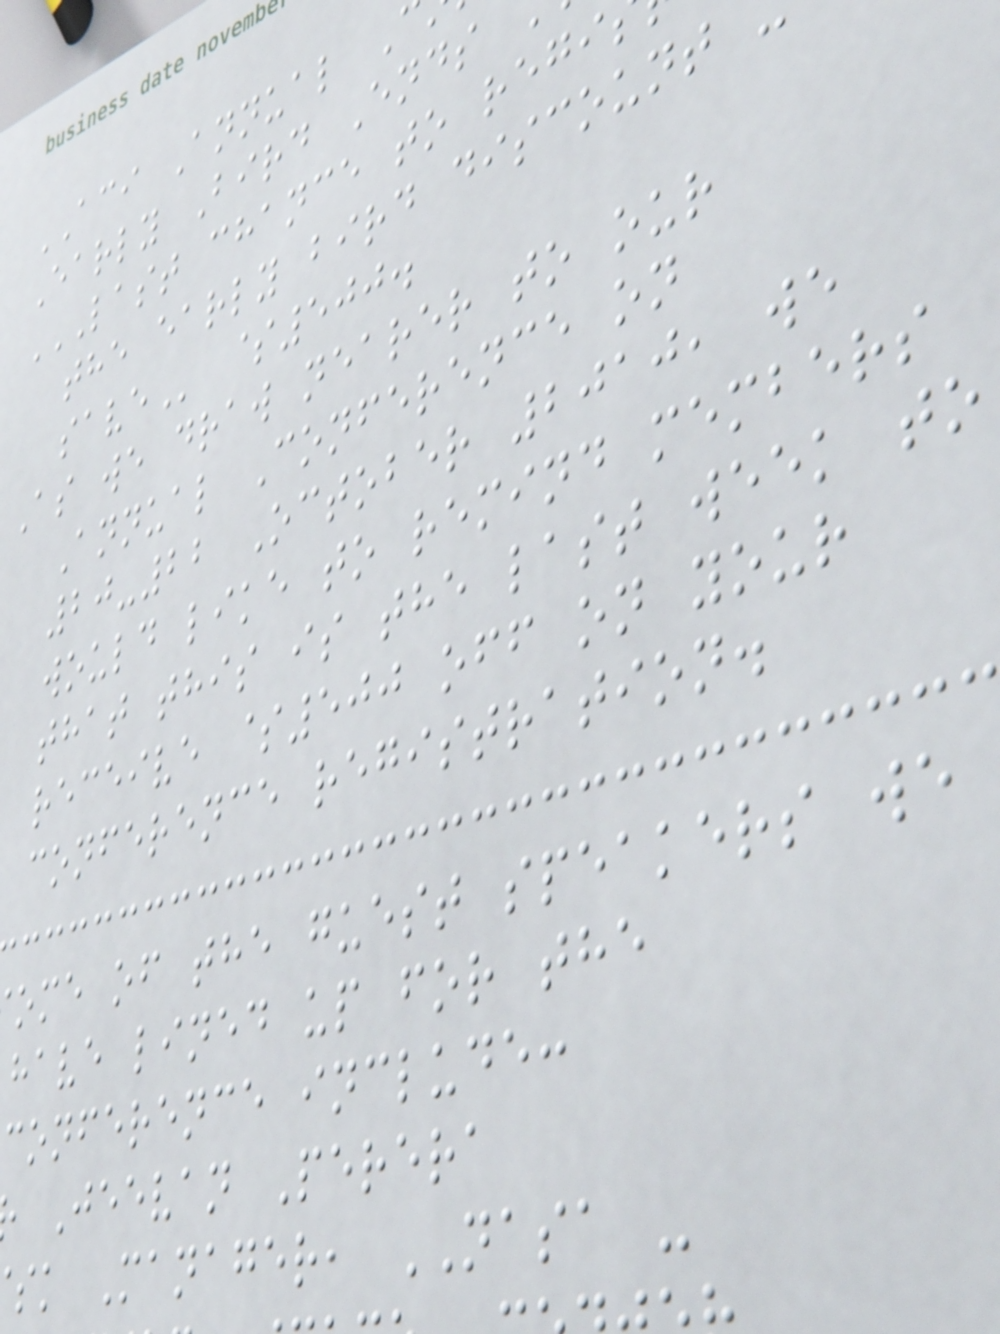ACI Annual
Early Bird Ends
the early bird discount
$500.
As we draw nearer to our
Annual Conference on
20-22 October 2010, we
would like to remind members
that this is the last week to
receive $500 off on your
conference registration.
ome of the guest speakers we
have lined up for the
conference include:
Jeevan Perera
sk Manager, NASA -
